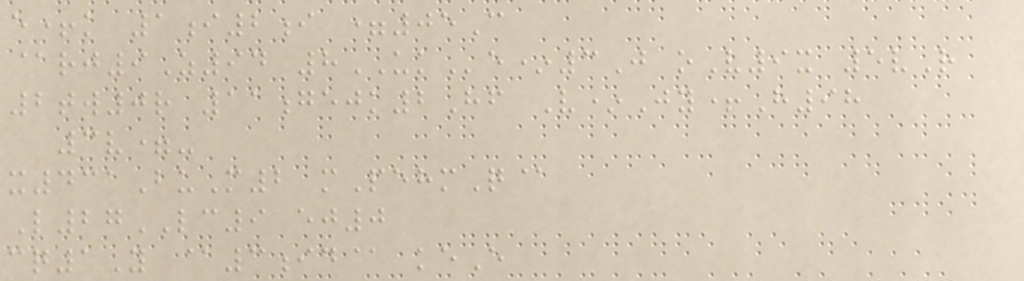e+k 1i2i =05C
@rj9Z94 8UKe*3J oV9x 5vR
2tw0r 11gejk2Hf V*Jy+H98
3v=-
x431BuM2 mPehmQ@
L27LC9 ej0
cq1Y @3id@ keE
